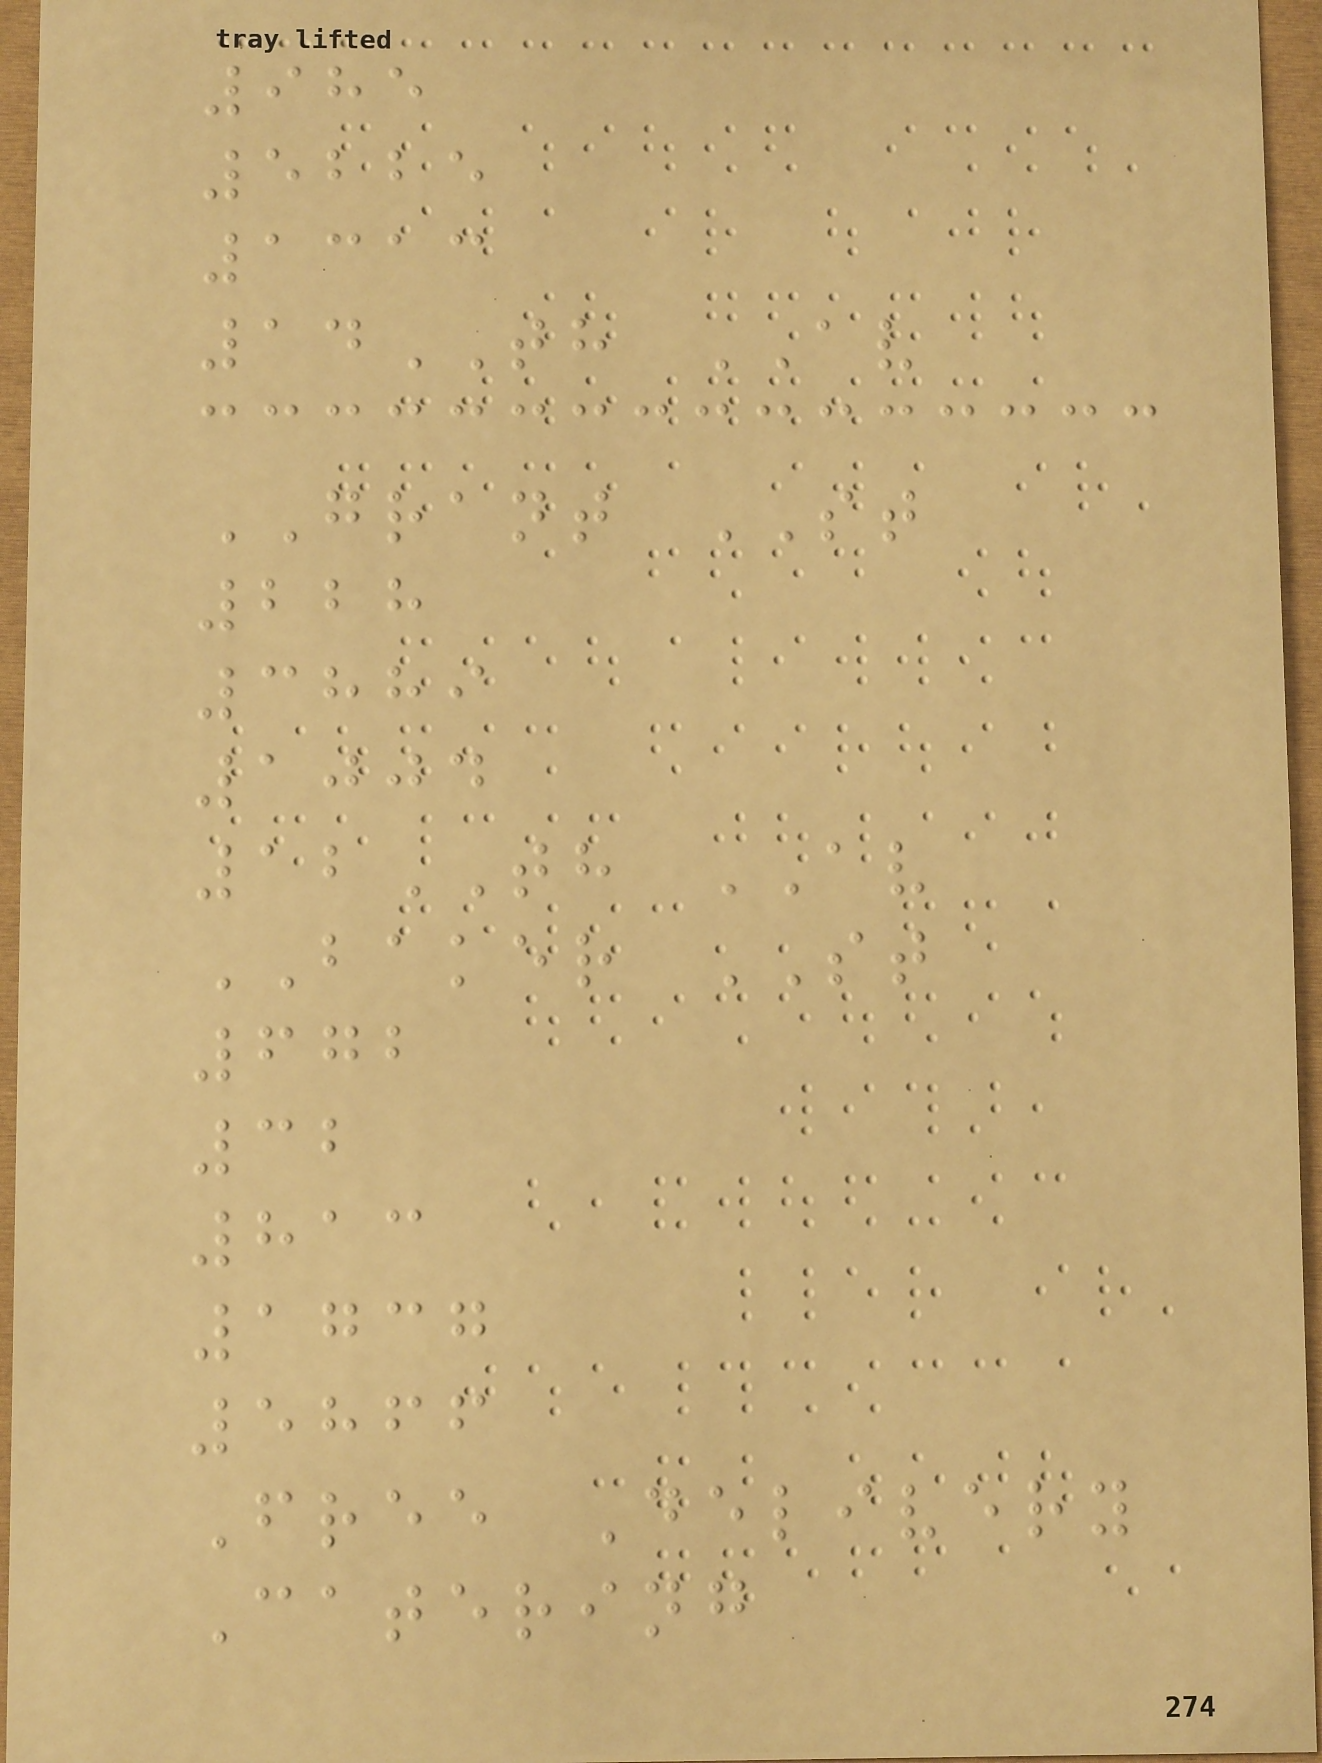985
5225
1313
14TH AV
GRANT ST
228
3889
1004
12TH AV
BAKER ST
672
32
813
1737
5866
Free Delivery
Catering
